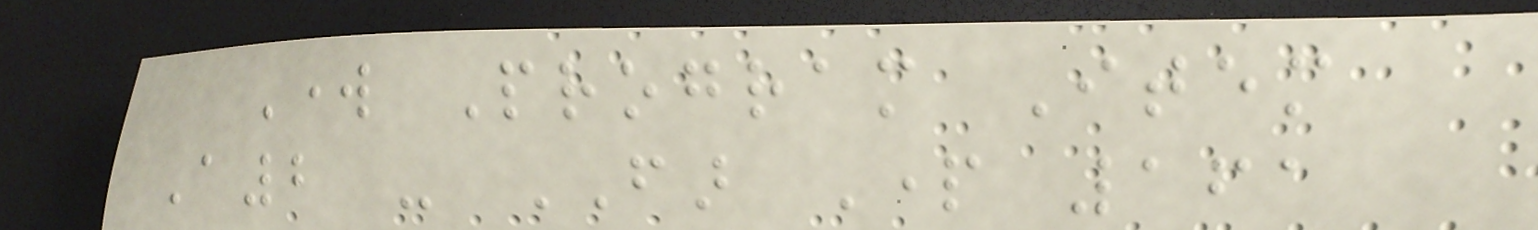Work Program Item
A2 - FAR Part 161
